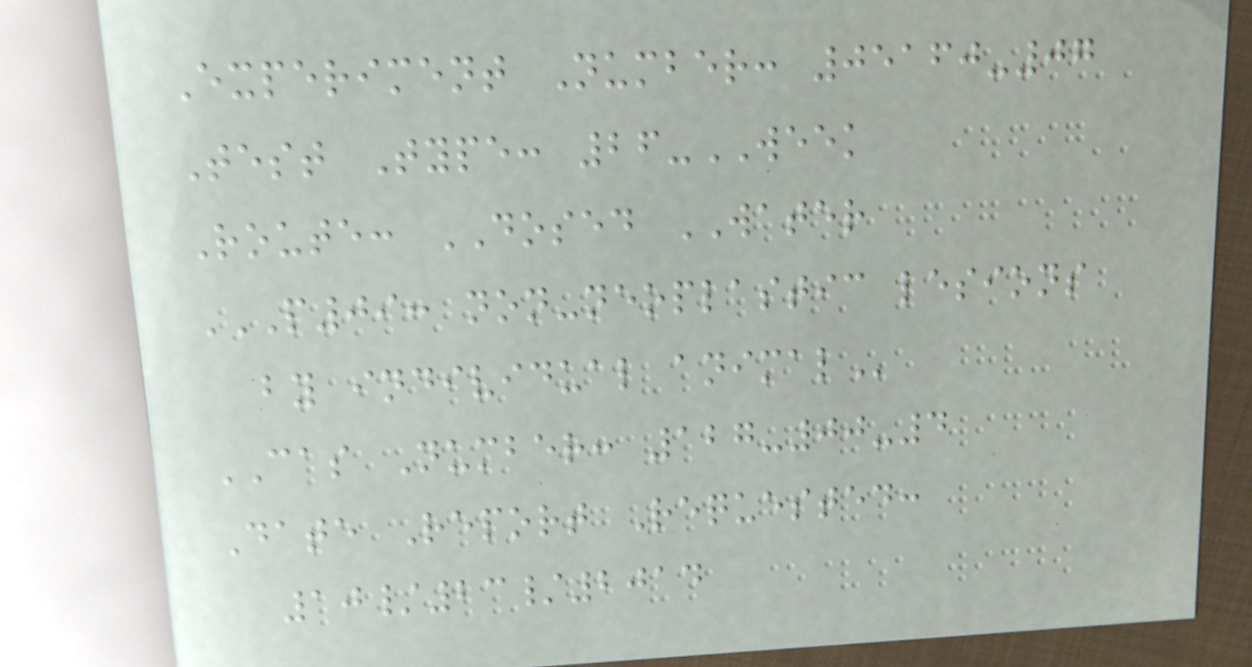Experiment Number: 05160-07
Test Type: 26-WEEK
Route: DOSED WATER
P09: NON-NEOPLASTIC LESIONS
BY INDIVIDUAL ANIMAL
CAS Number: 127-00-4
Date Report Requested:
10/23/2014
